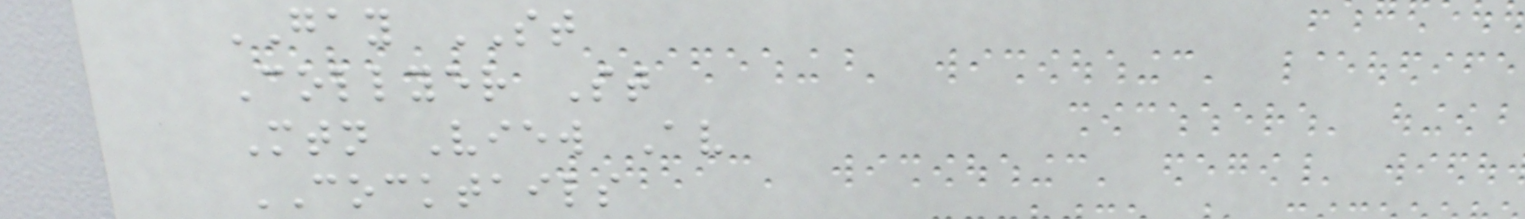GAY ST
Collyer St
Mtn View Av
COCKTAILS
